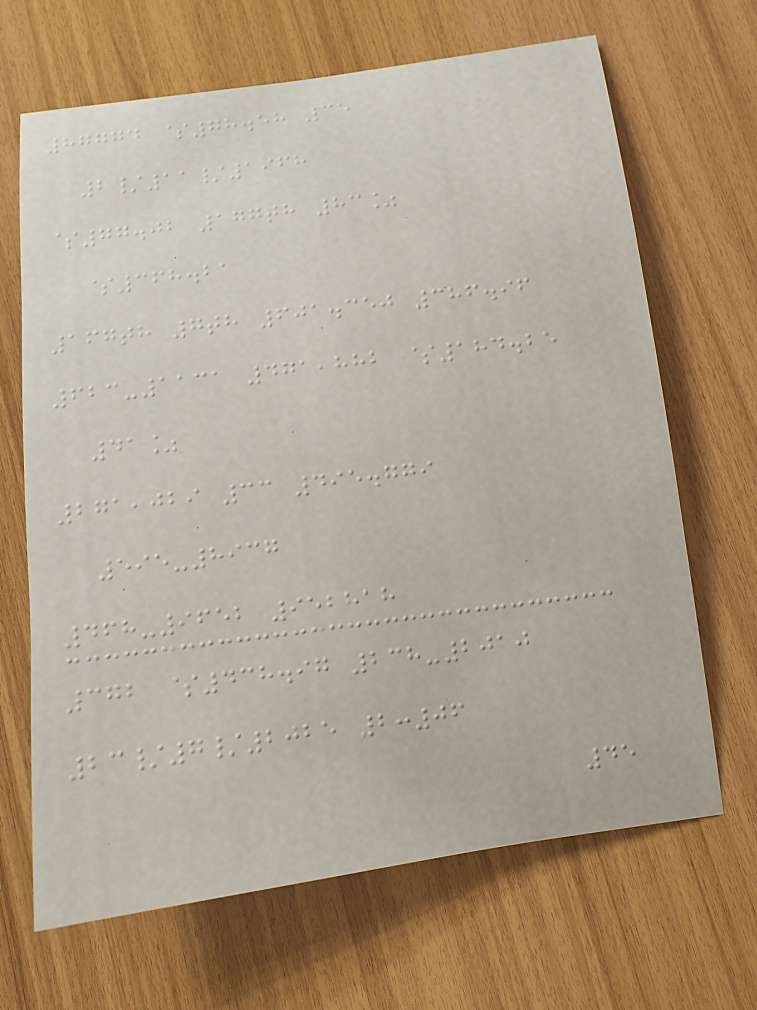87774 $78.58 35
2/11/1968
$77.02 177th 83%
$368.21
167th 7th 601.350 386.96
623-1131 471,882 $184.25
41%
271,029 33 495.779
595-8937
468-9652 952818
372 $438.97 238-2010
23/7/2025 2:06
45
